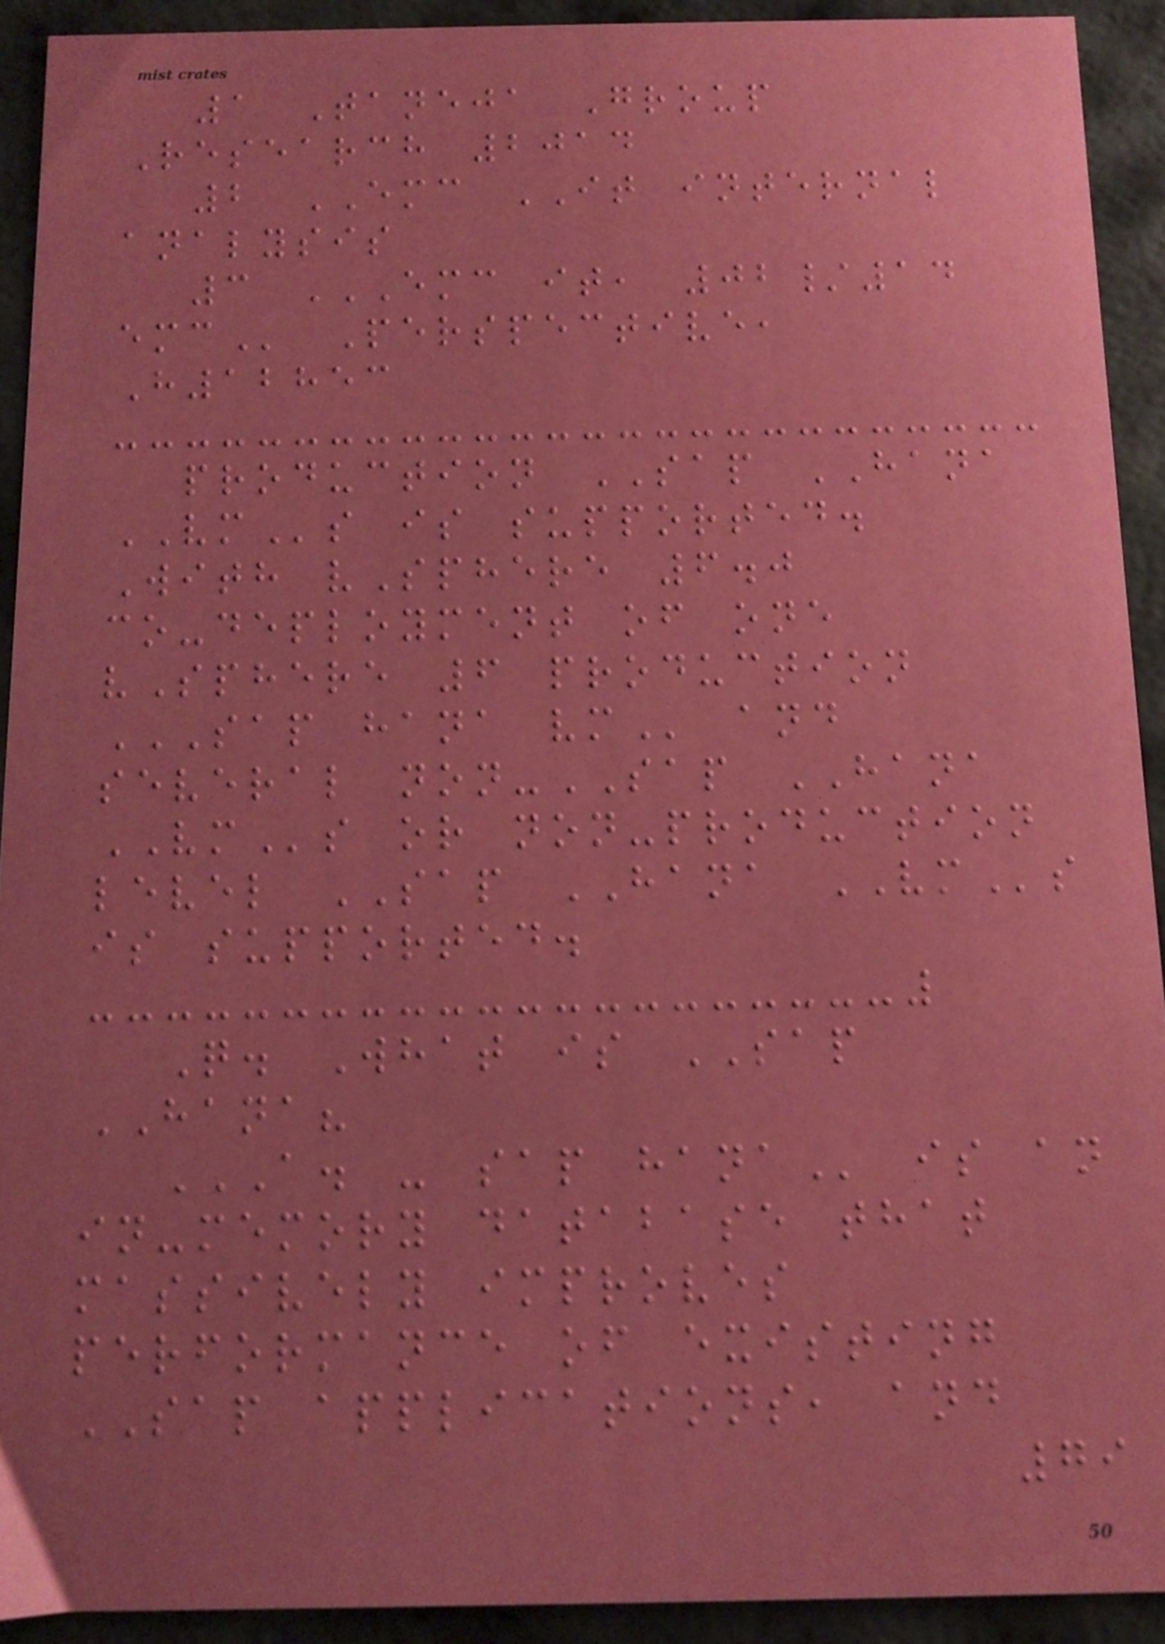1 Taneja Group
Research 2014
2 EMC IT internal
analysis
3 EMC IT, 02/14
EMC Perspective,
H12853
production SAP HANA
VMs is supported.
With vSphere 6.0
co-deployment of one
vSphere 6 production
SAP HANA VM and
several non-SAP HANA
VMs or non-production
level SAP HANA VMs
is supported.
Q. What is SAP
HANA?
A. - SAP HANA is an
in-memory database that
massively improves
performance of existing
SAP applications, and
79
